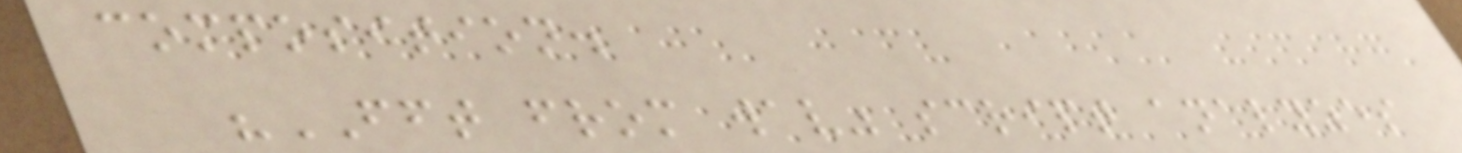composition.
"FFT from wav" script analyzes
